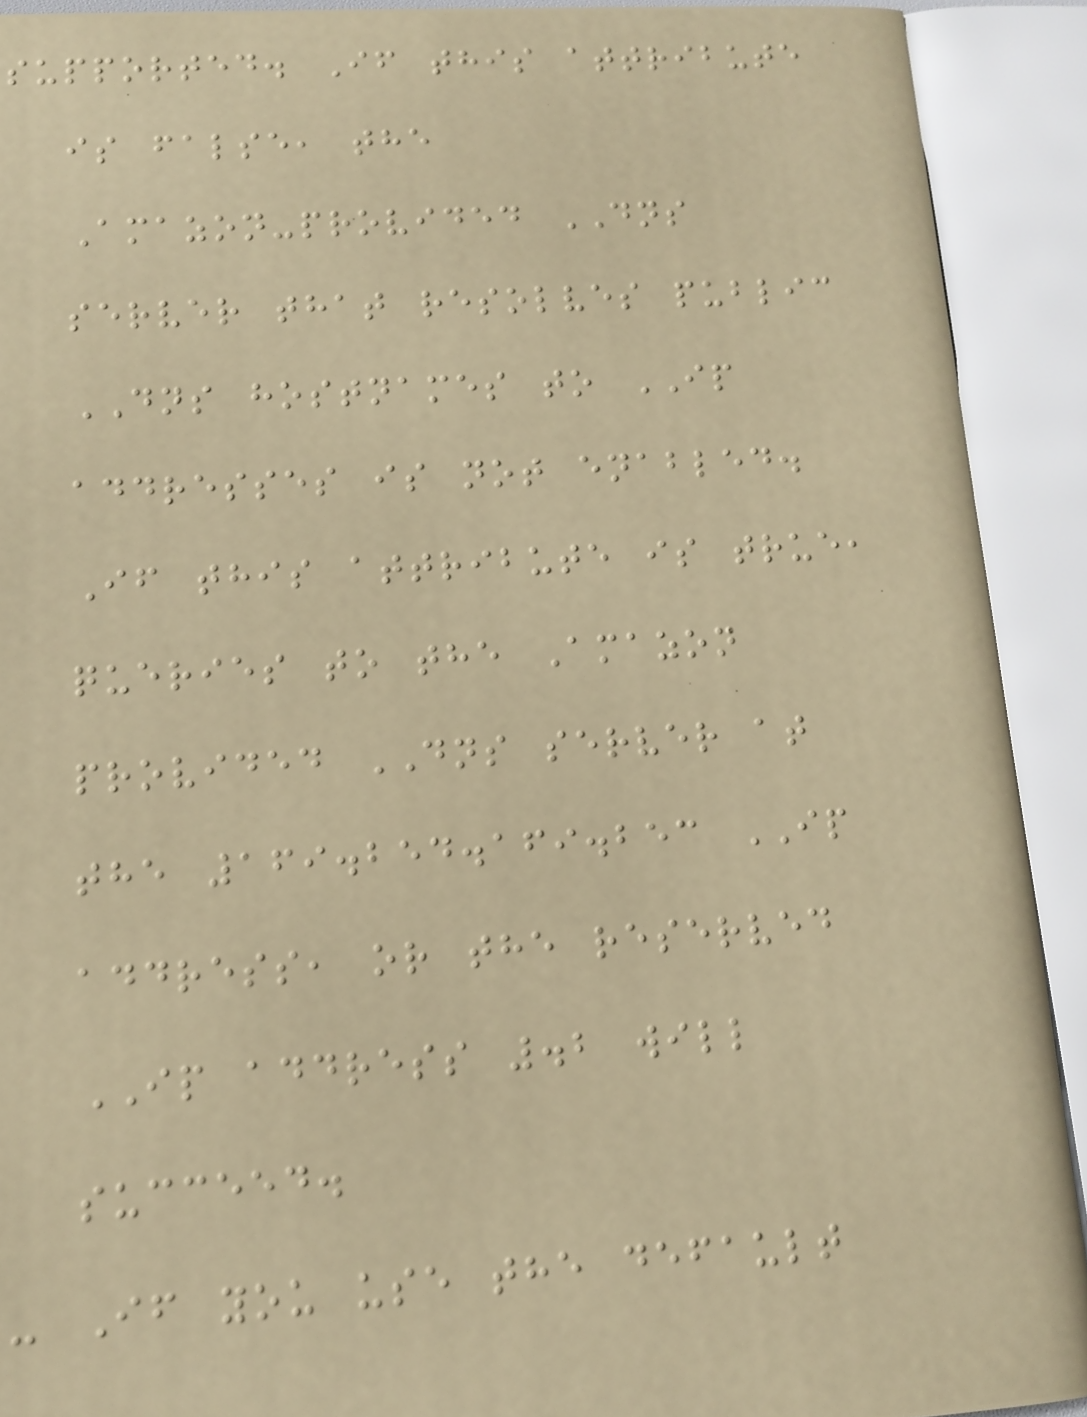supported. If this attribute
is false, the
Amazon-provided DNS
server that resolves public
DNS hostnames to IP
addresses is not enabled.
If this attribute is true,
queries to the Amazon
provided DNS server at
the 169.254.169.253 IP
address, or the reserved
IP address .2 will
succeed.
- If you use the default
